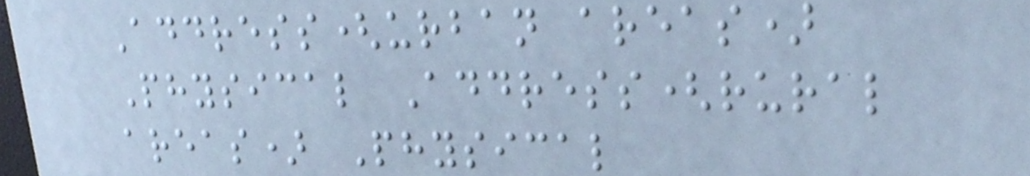Address(urban areas)
Physical Address(rural
areas) Physical
